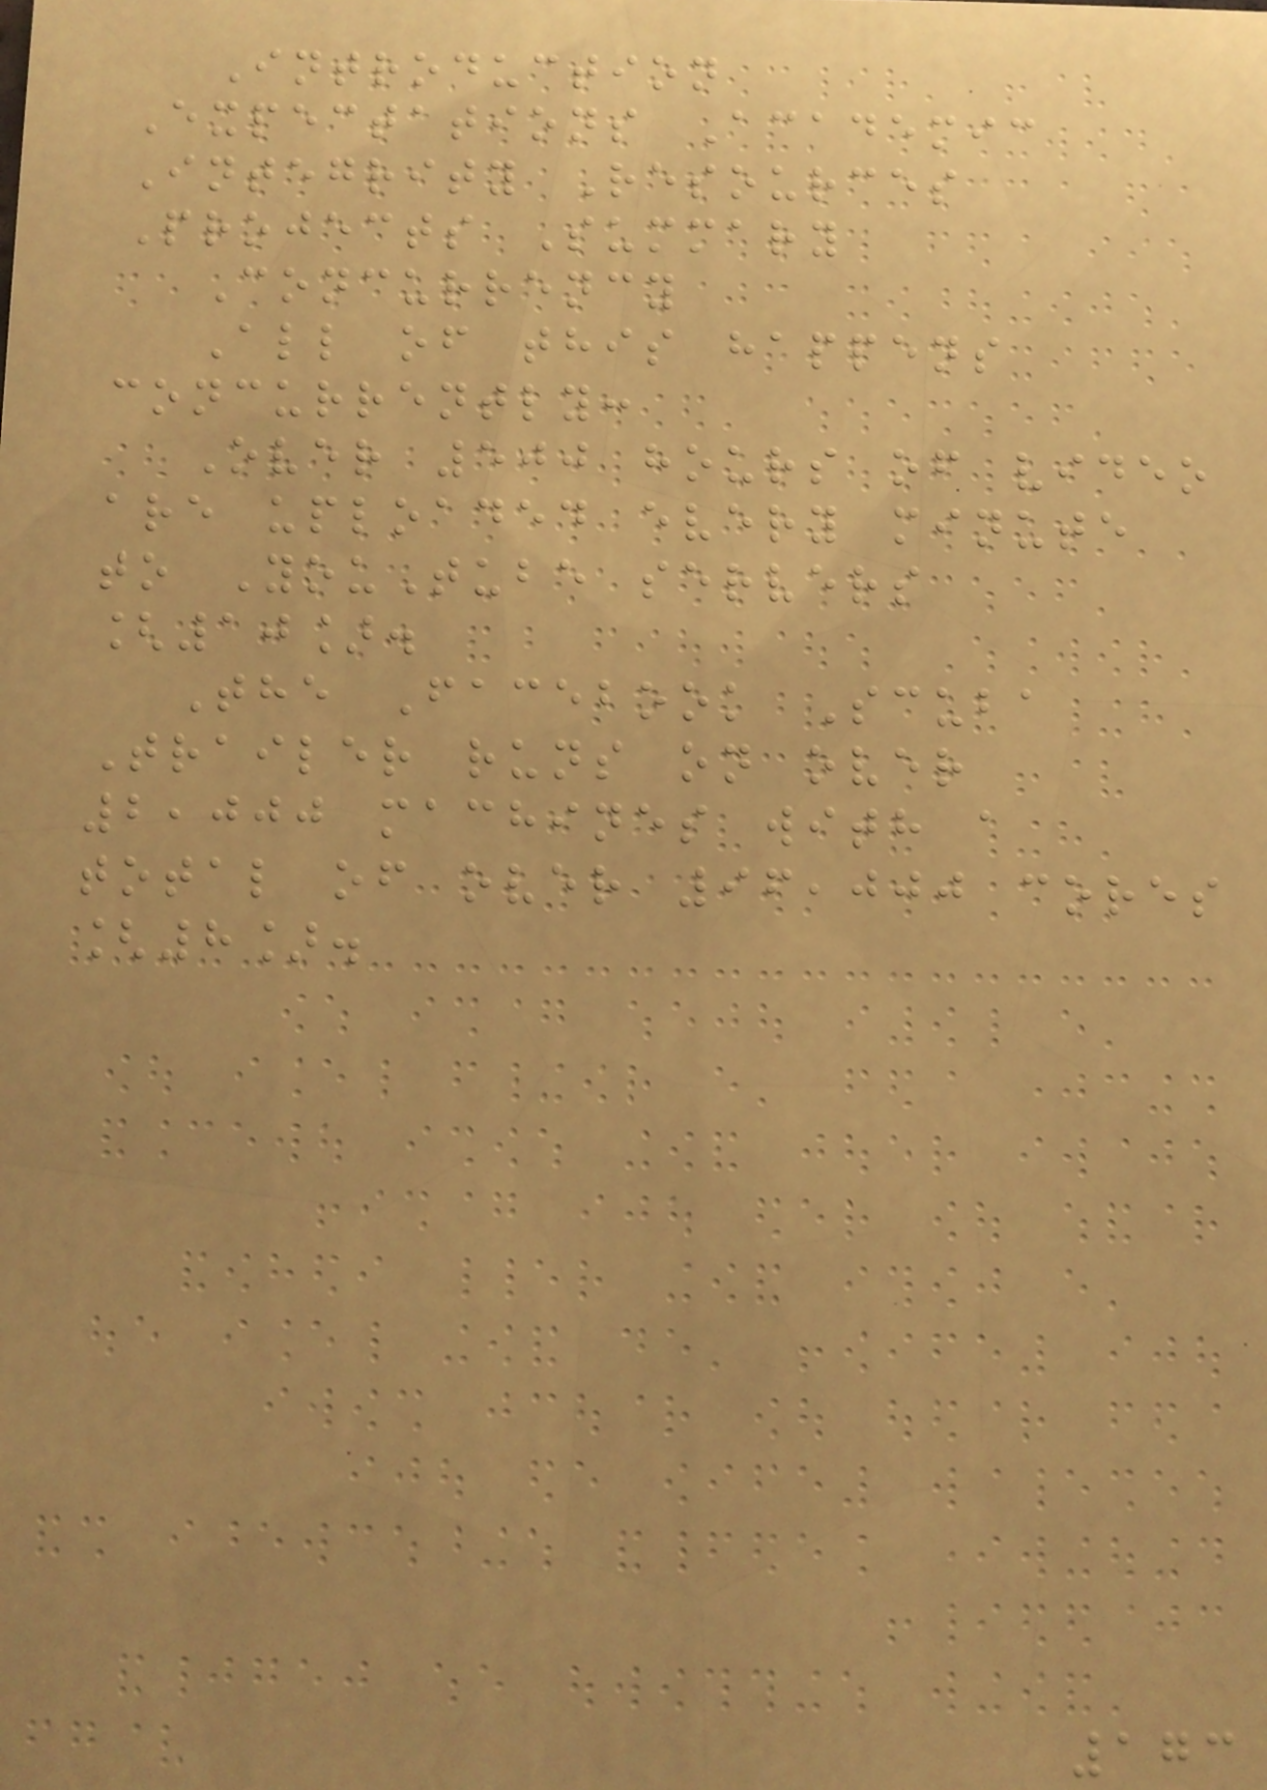Introduction
Expectations Academic
Integrity Resources
Projects Summary
Concurrency
All of this happens
concurrently:
Over 500 hours of video
are uploaded every minute
to YouTube servers
[10].
The Facebook Scuba
Trailer runs on over
2,000 machines with a
total of over 96,000 cores
[8].
173
